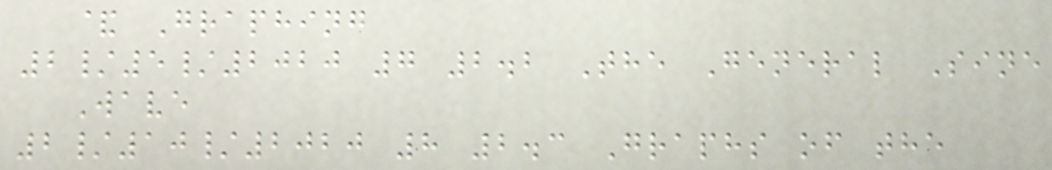& Graphing
2/5/2020 7 2.2 The General Sine
Wave
2/10/2020 8 2.3 Graphs of the
